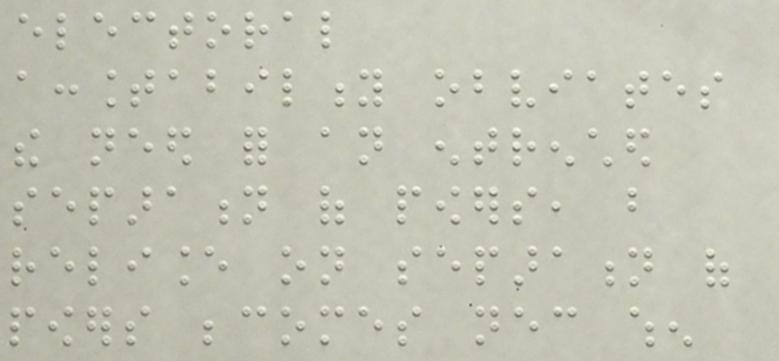electoral
accountability obviates
the need for an entrenched
separation of powers, but
reliance on separation of
powers becomes necessary when
